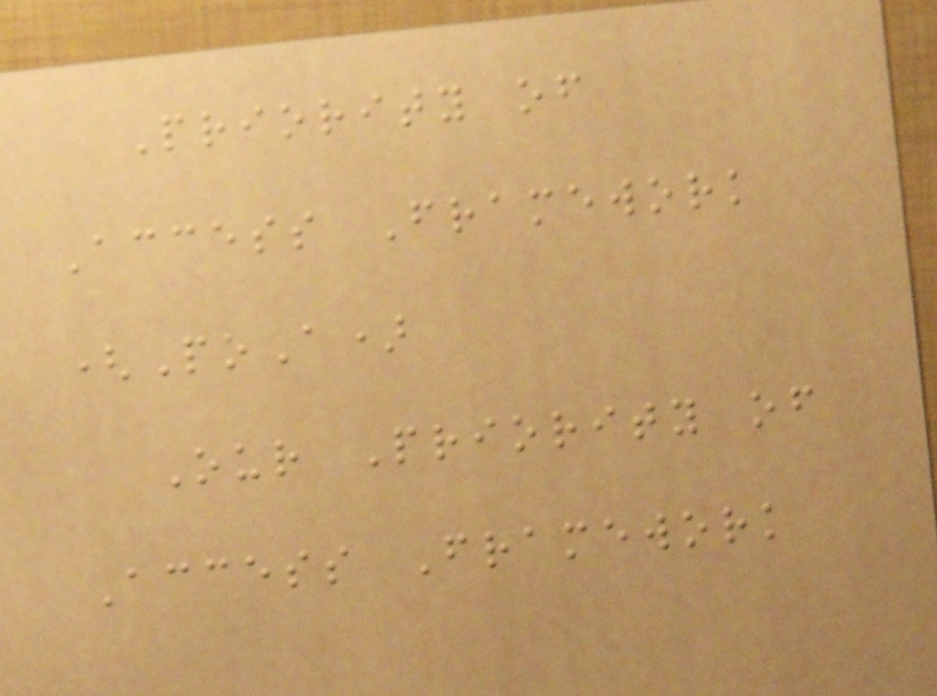Priority of
Access Framework
(PoA)
Our Priority of
Access Framework
